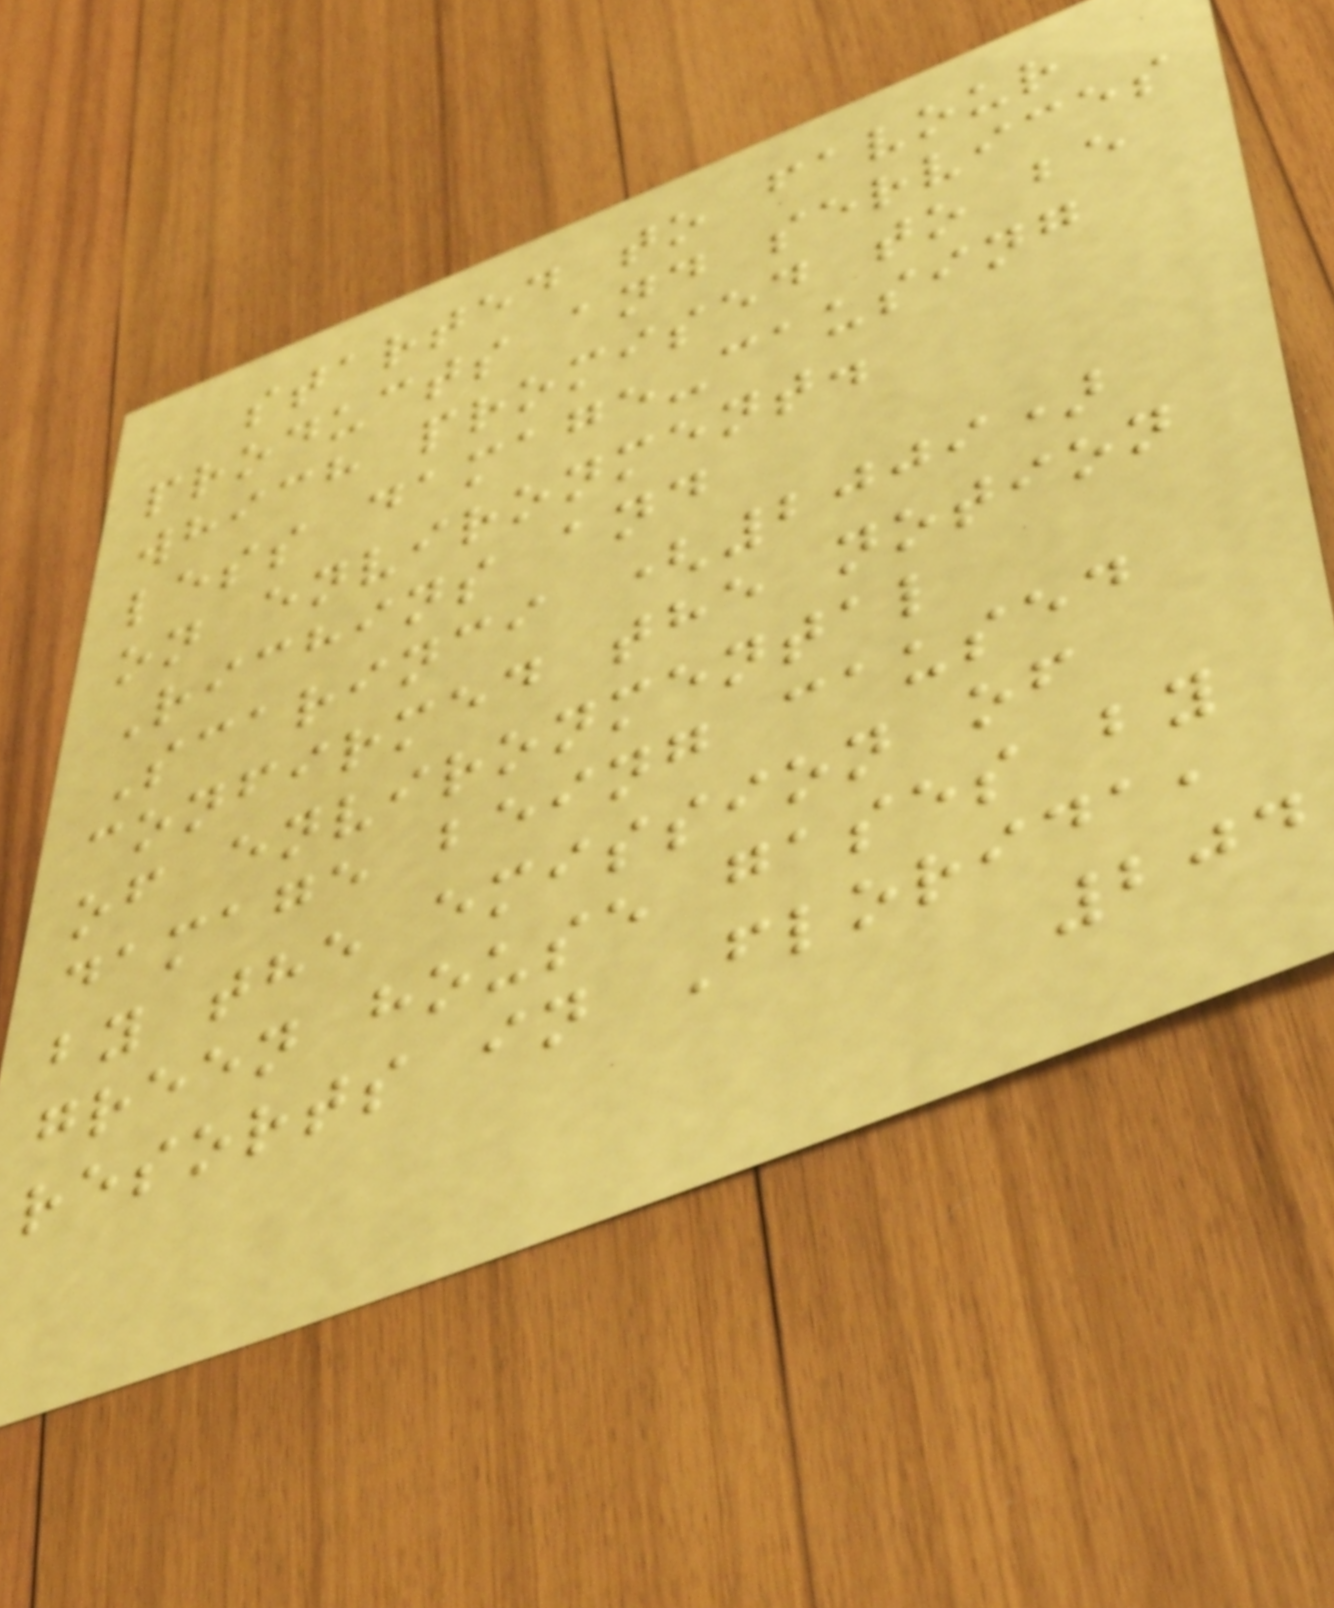started to favour
products and services
which promised to be
less damage-causing
on environment.
Richins and
Scarinci (2009)
confirmed the notion
of environmental
damage being caused
by the emission of
green house gases by
resorts in Florida,
204
